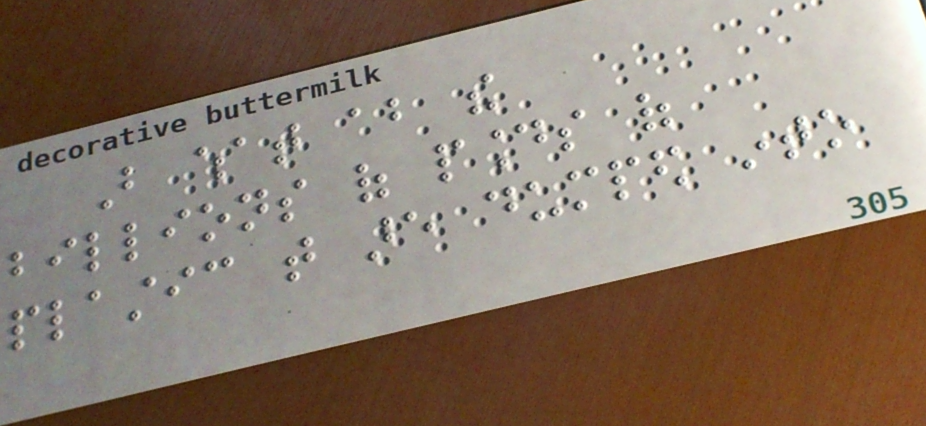But what about the
billions of pounds of
plastic that are dumped into
